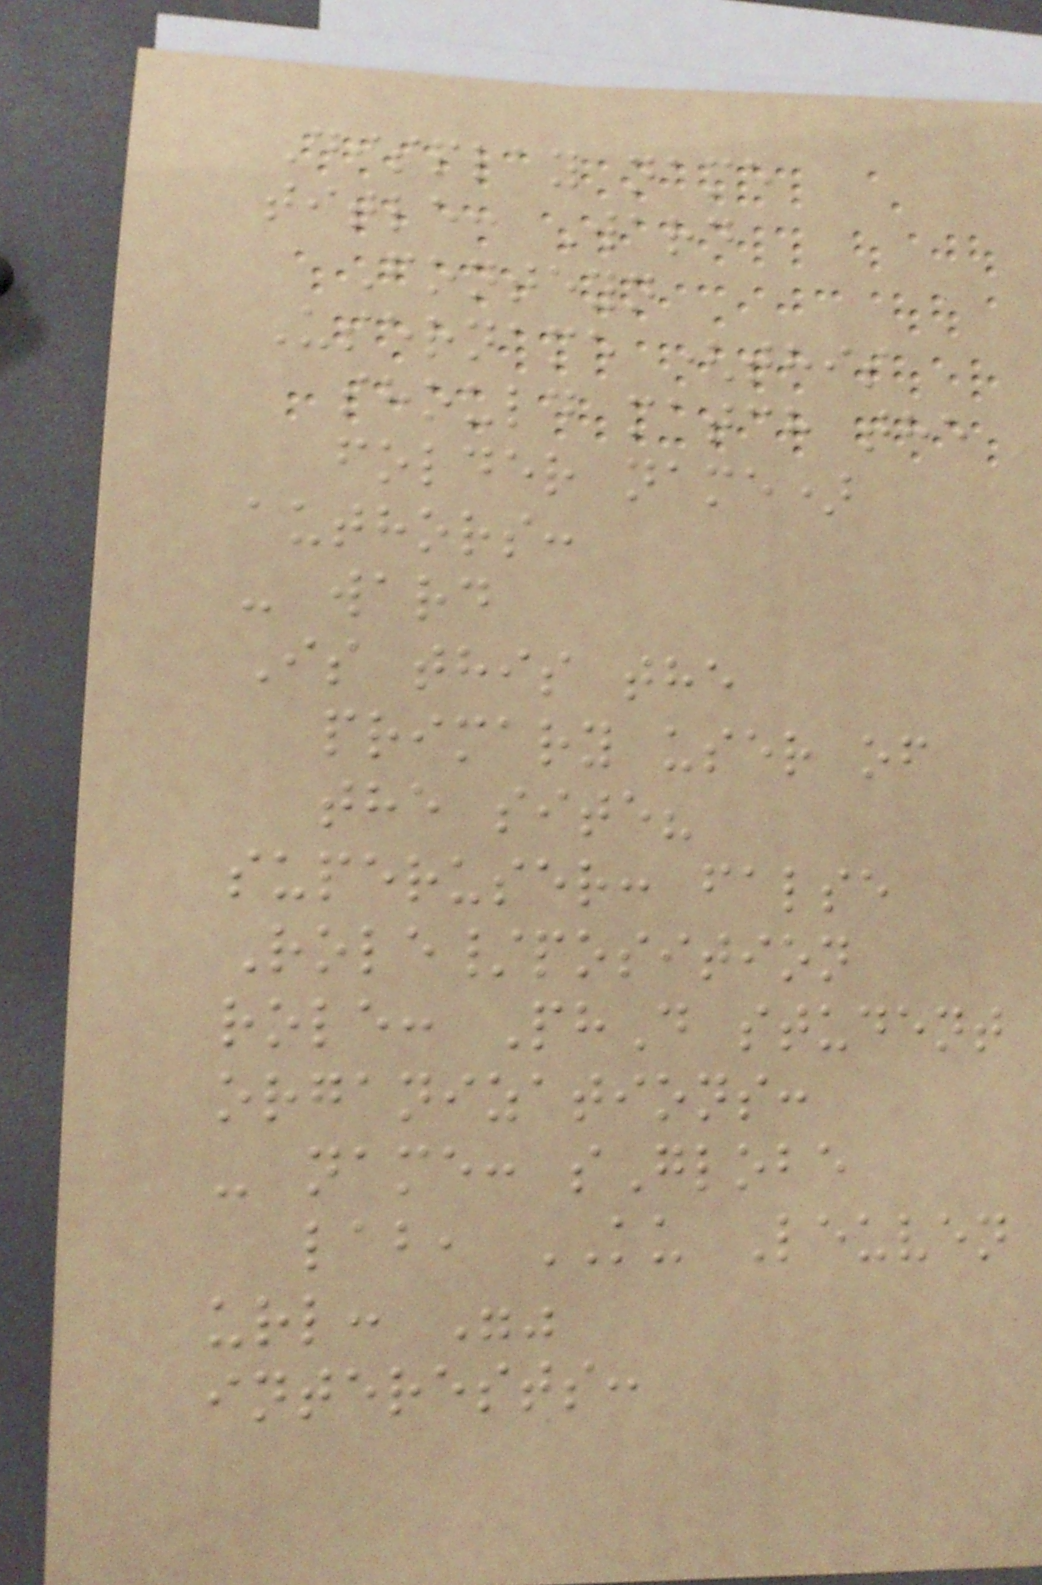Display name
title: Ward
Fonteyn
Username (this
should match the
folder name)
authors:
- ward
Is this the
primary user of
the site?
superuser: false
Role/position
role: PhD student
organizations:
- name: sGlobe
lab, KU Leuven
url: ""
interests:
